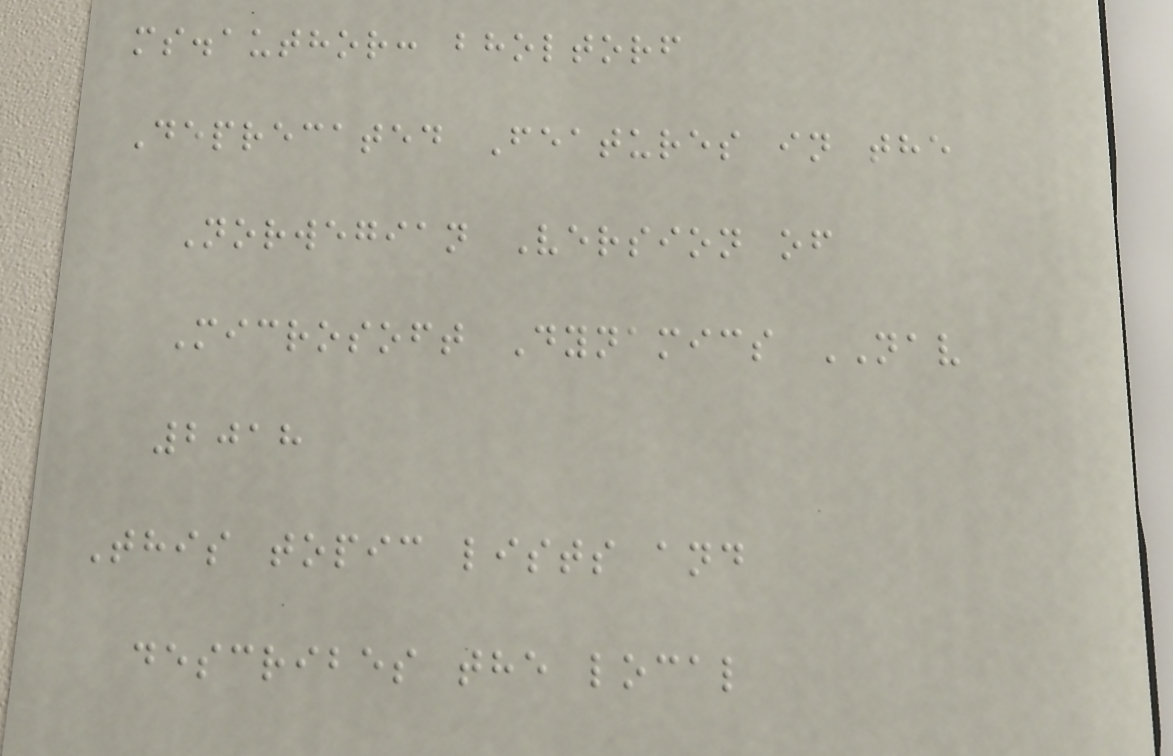ms.author: bholtorf
Deprecated Features in the
Norwegian Version of
Microsoft Dynamics NAV
2018
This topic lists and
describes the local
